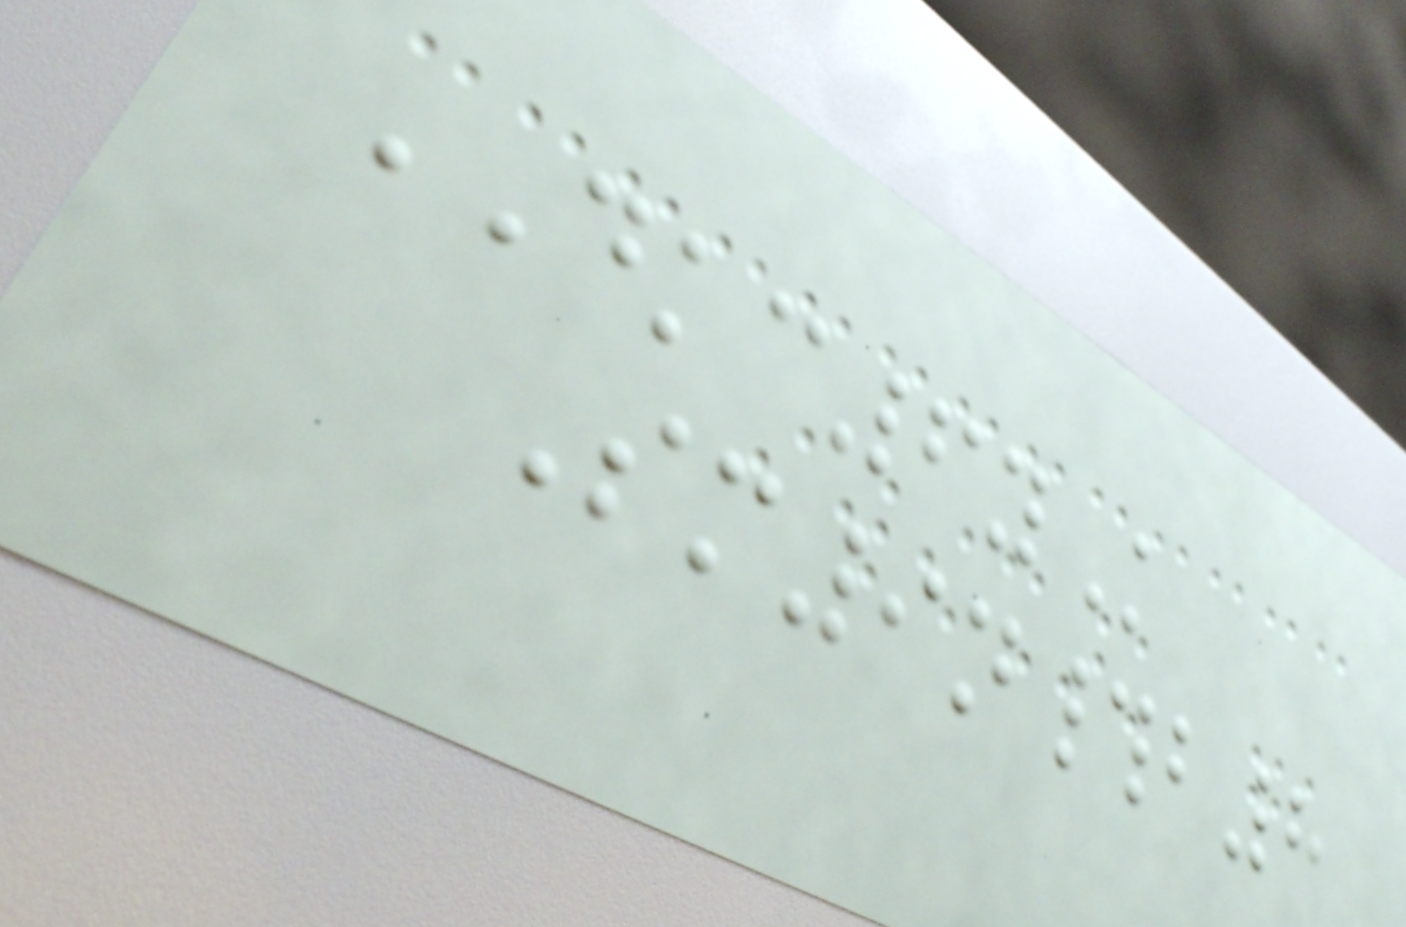DKC6yK
Sm9n#b8
